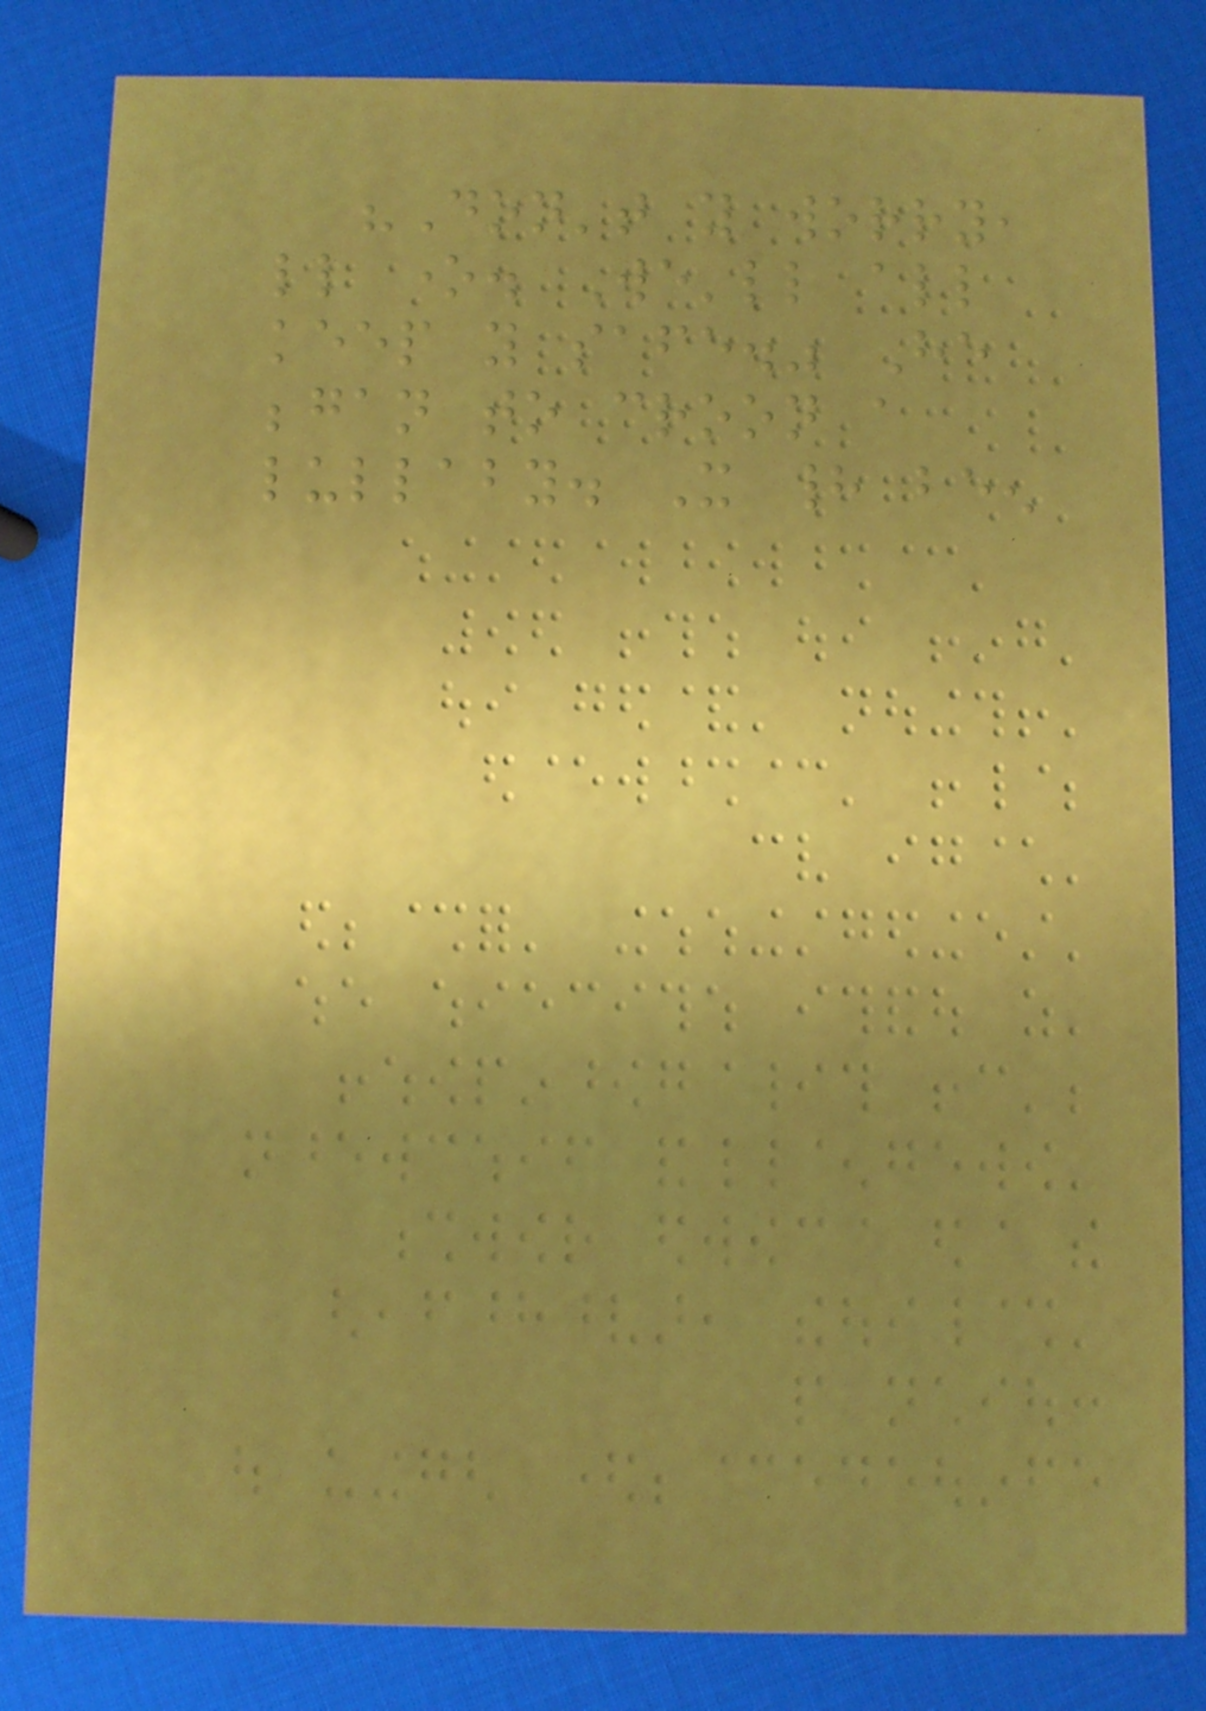"Don't you worry,
little one. We'll all
keep you safe." He
began to croon a
lullaby. It had been
